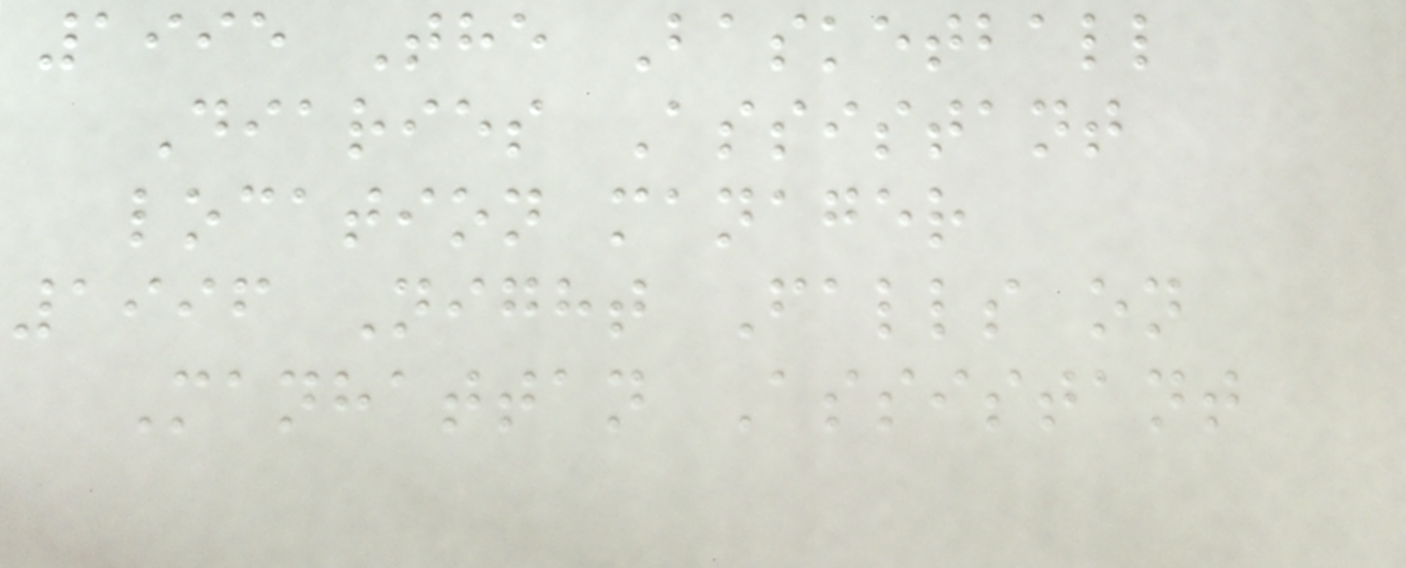1995 The Basketball
Diaries Assistant
location manager
1996 Night Falls on
Manhattan Assistant
